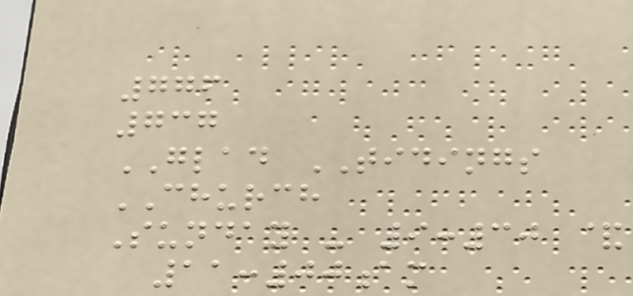776
737
GLAD TIDINGS
CHURCH
Sunday - 9:30 &
11:00am
